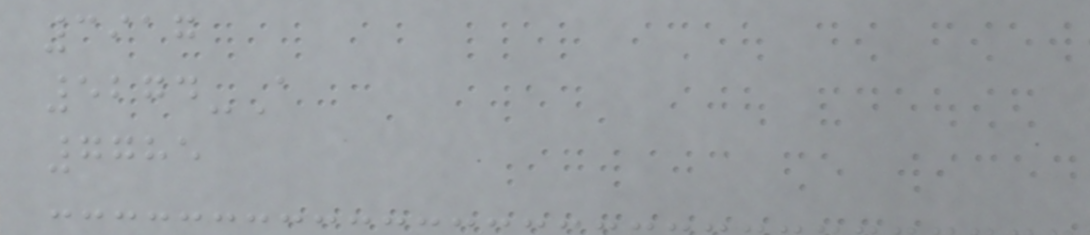3917
5274-A
7785
